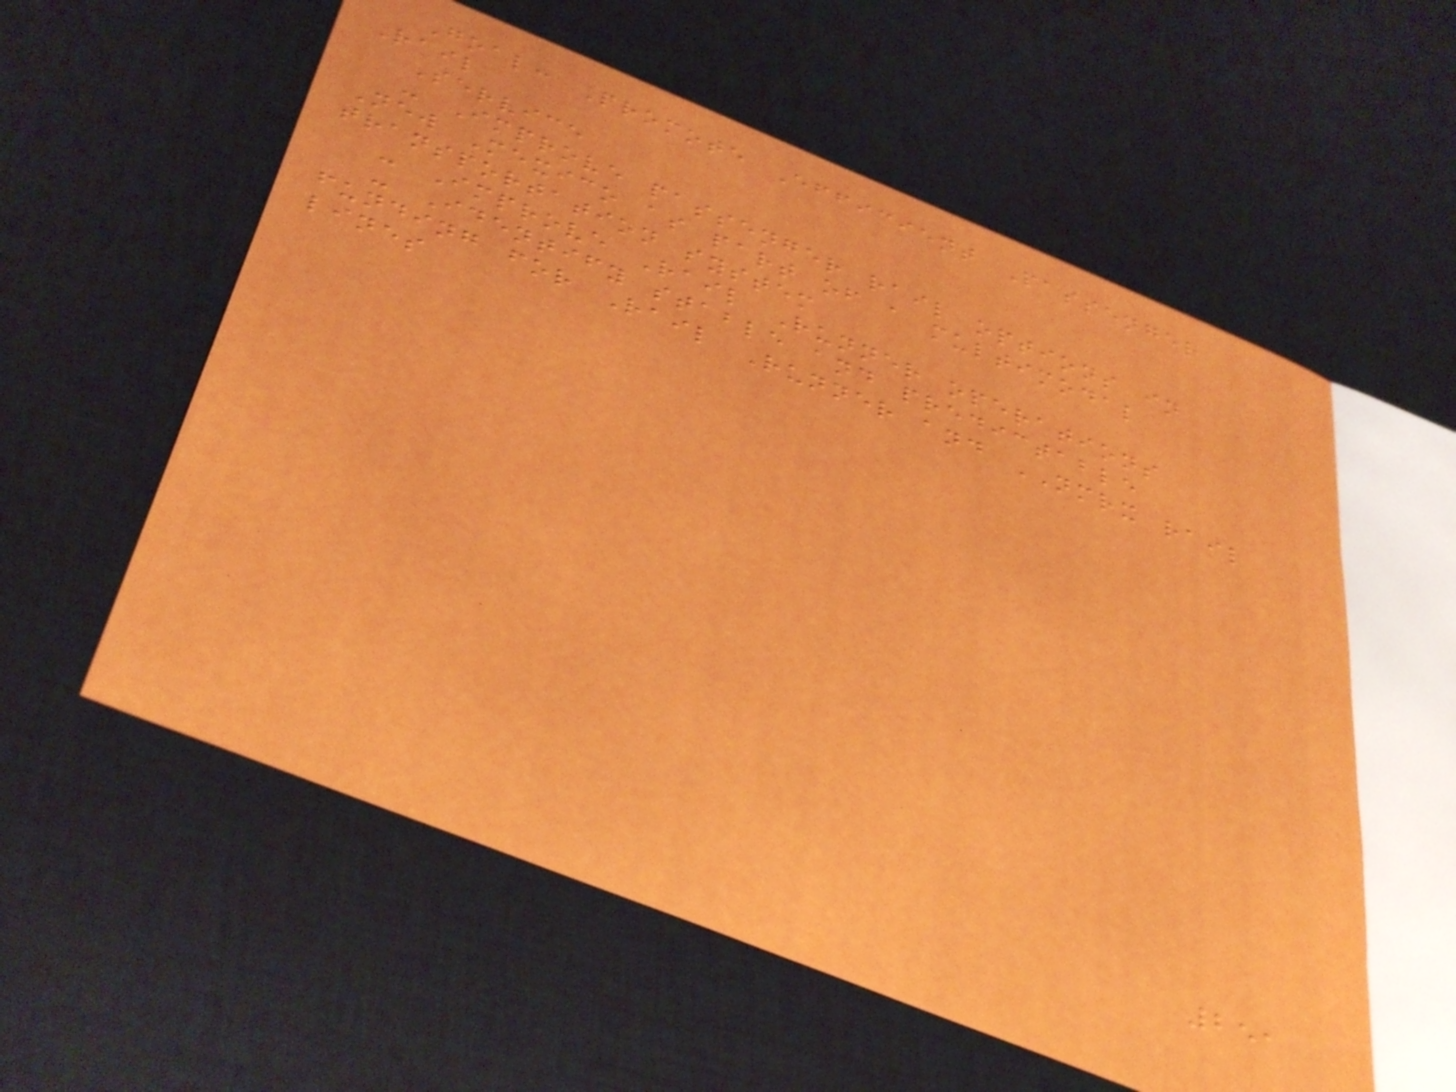Goal: Promote Efficient Passenger
Rail
Service
- Improve passenger rail options in
New Mexico as part of a multimodal
transportation system
- Improve Rail Runner operations
- Identify stable and predictable
funding for Rail Runner and NMRX rail
lines
251
